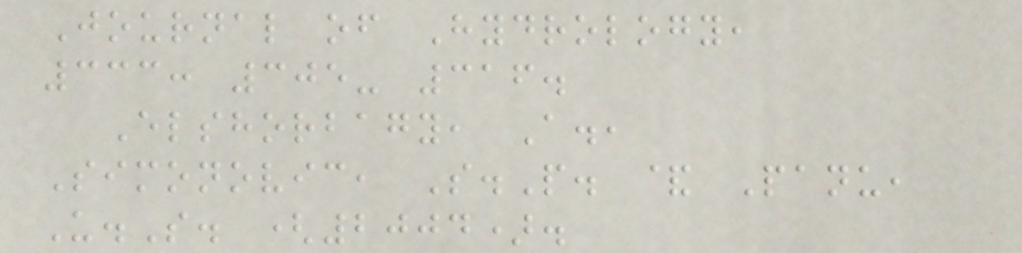Journal of Hydrology,
333: 305- 316.
Elshorbagy, A.,
Simonovic, S.P. & Panu,
U.S. (2004).
